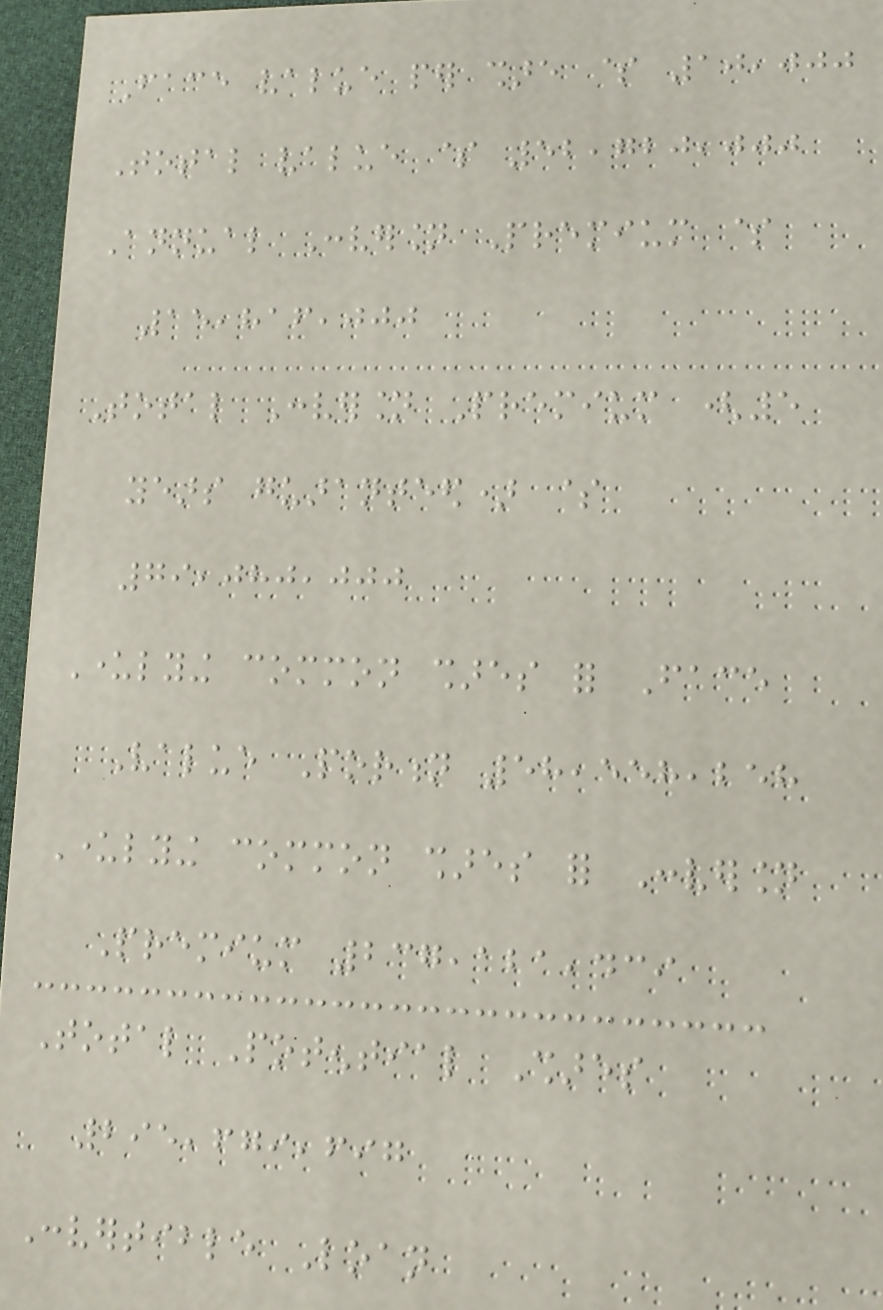Face value per share $ 10,000
Total value $ 52,720,000
Annual Conversion Premium $
15,816,000
Total Conversion Premium (5
years guaranteed) $
79,080,000
Underlying common shares for Face
Value Portion 58,558,258
Underlying common shares for Conversion
Premium 237,121,439
Total Potential Shares
295,679,697
Convertible Loan
